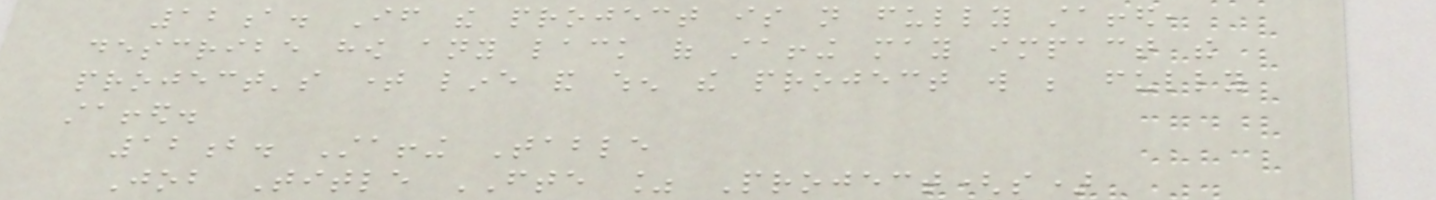12a. If the project is not fully staffed,
describe how any lack of staffing may impact the
project's time line and when the project will be fully
staffed.
12b. Staffing Table
Job Title FTE % Project(s)
